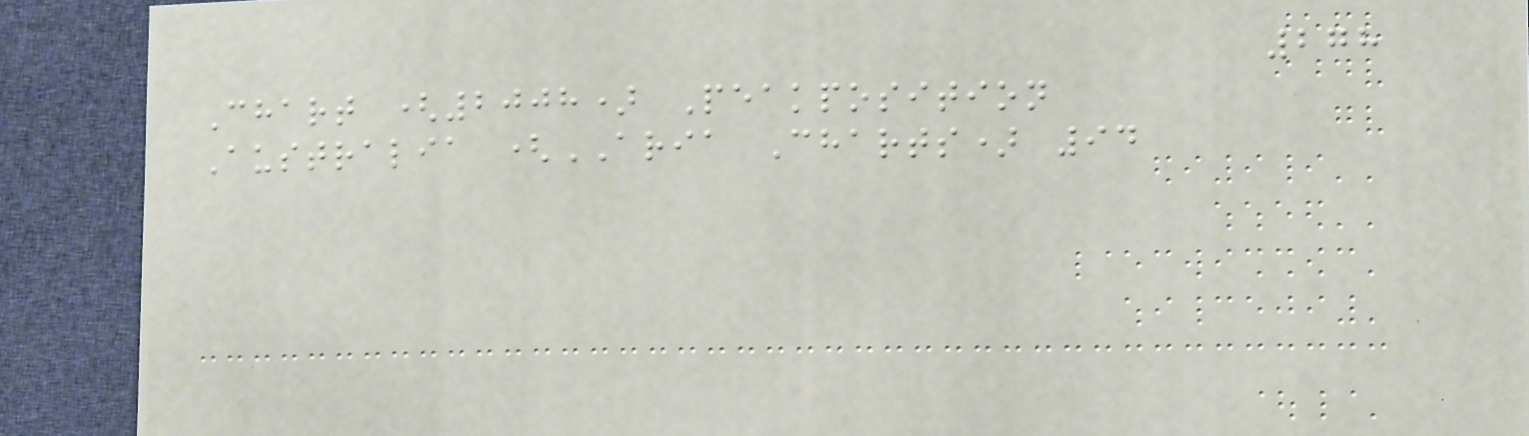278
Chart (2008) Peakposition
Australia (ARIA Charts) 94
